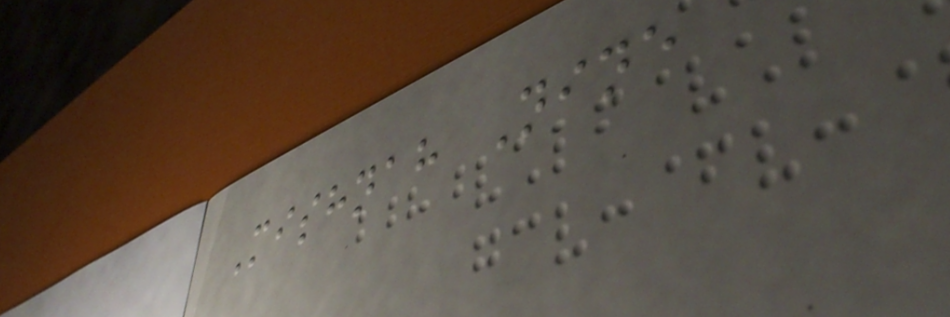Mishnah Nine
